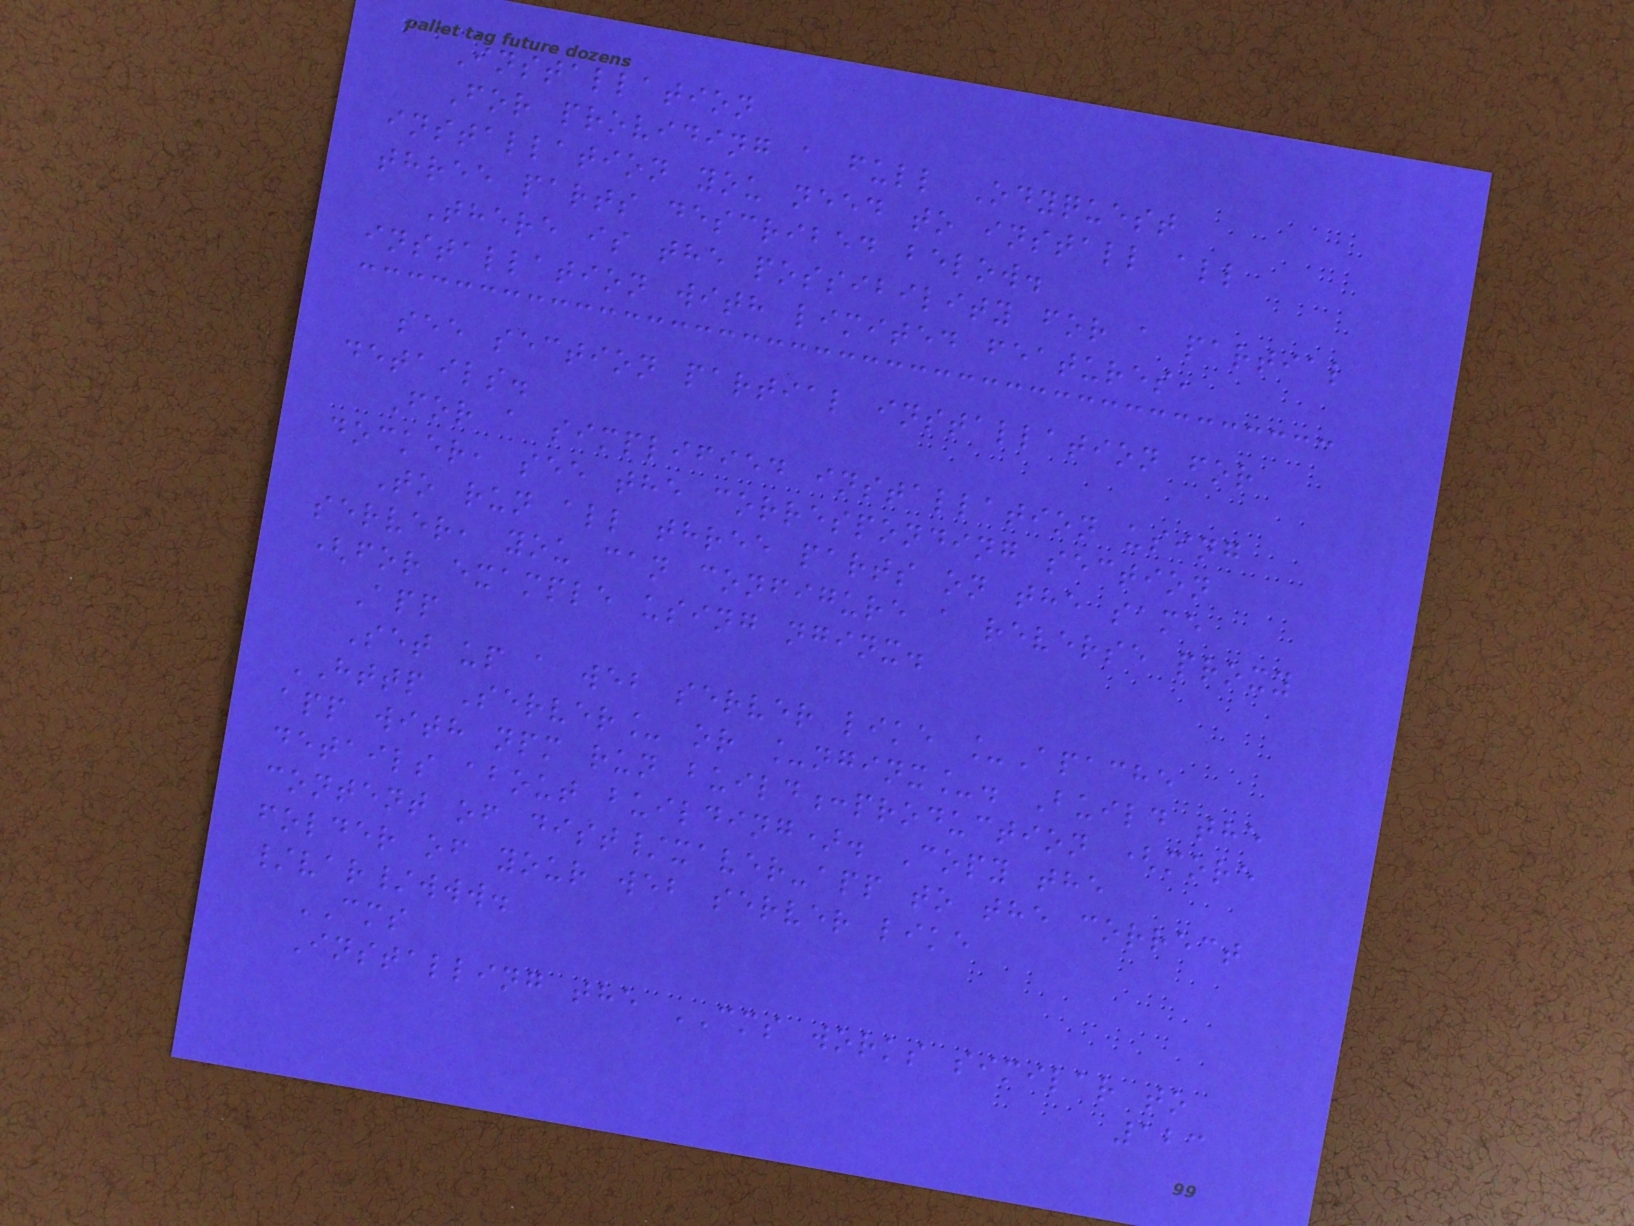Installation
For providing a full Odyquest
installation you need to install all
three parts described below.
There is the possibility for a partial
installation with limited features,
see section partial installation for
details.
For a simplified installation using
docker, see the corresponding section
To run all three parts on the same
server, you can configure a reverse proxy
(for example using nginx.
App
Set up a web server like _Apache
HTTP Server_ or _nginx_. Build the
app with npm run build:production (more
details about building). Copy the
content of dist/xaver-app to the correct
folder of your web server like
/var/www.
CMS
Installing the CMS works similar to
123
